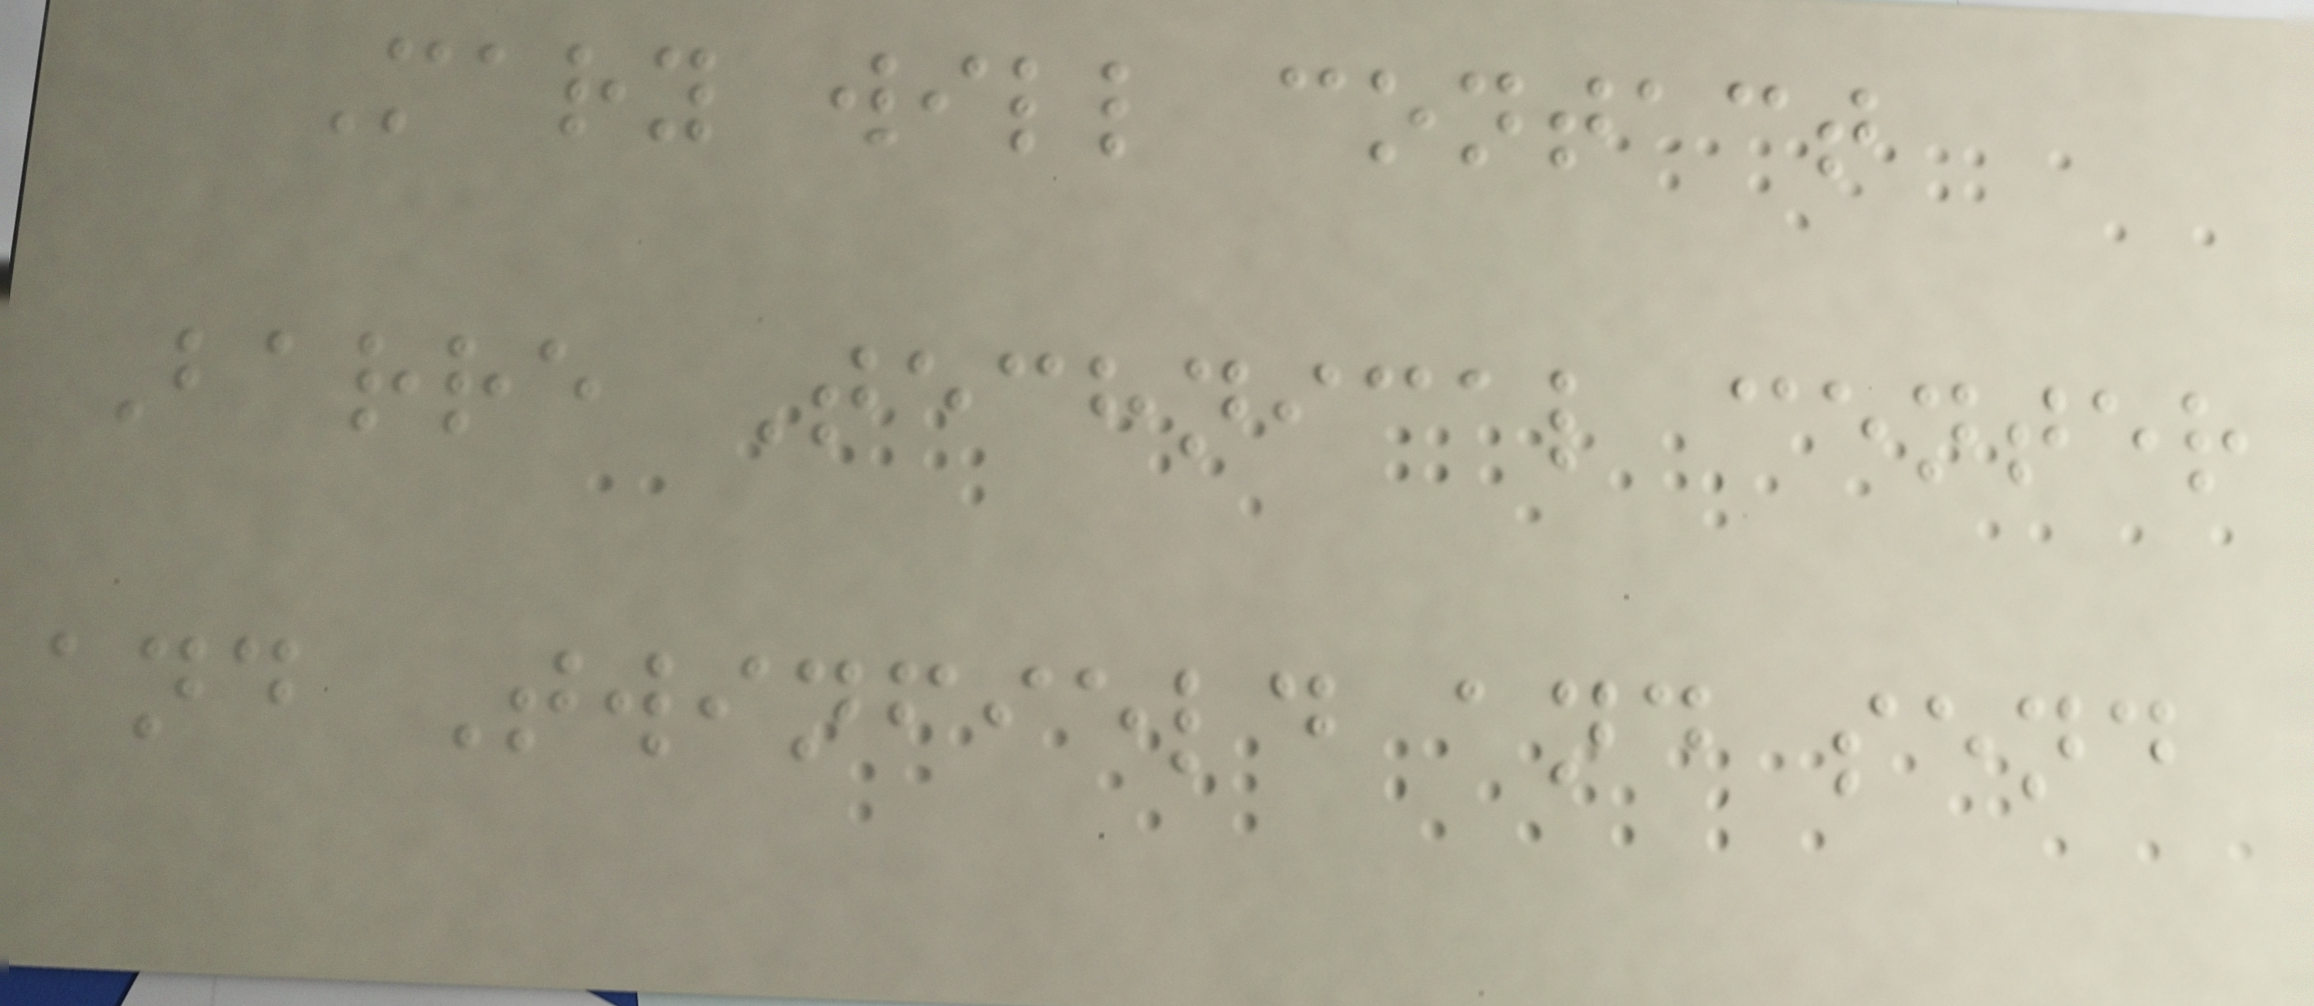Mary will contact
Barre Technical center
and Twinfield and send
